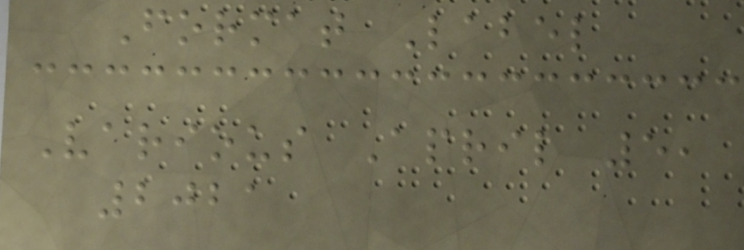Format Label
Various April 5,
2021
